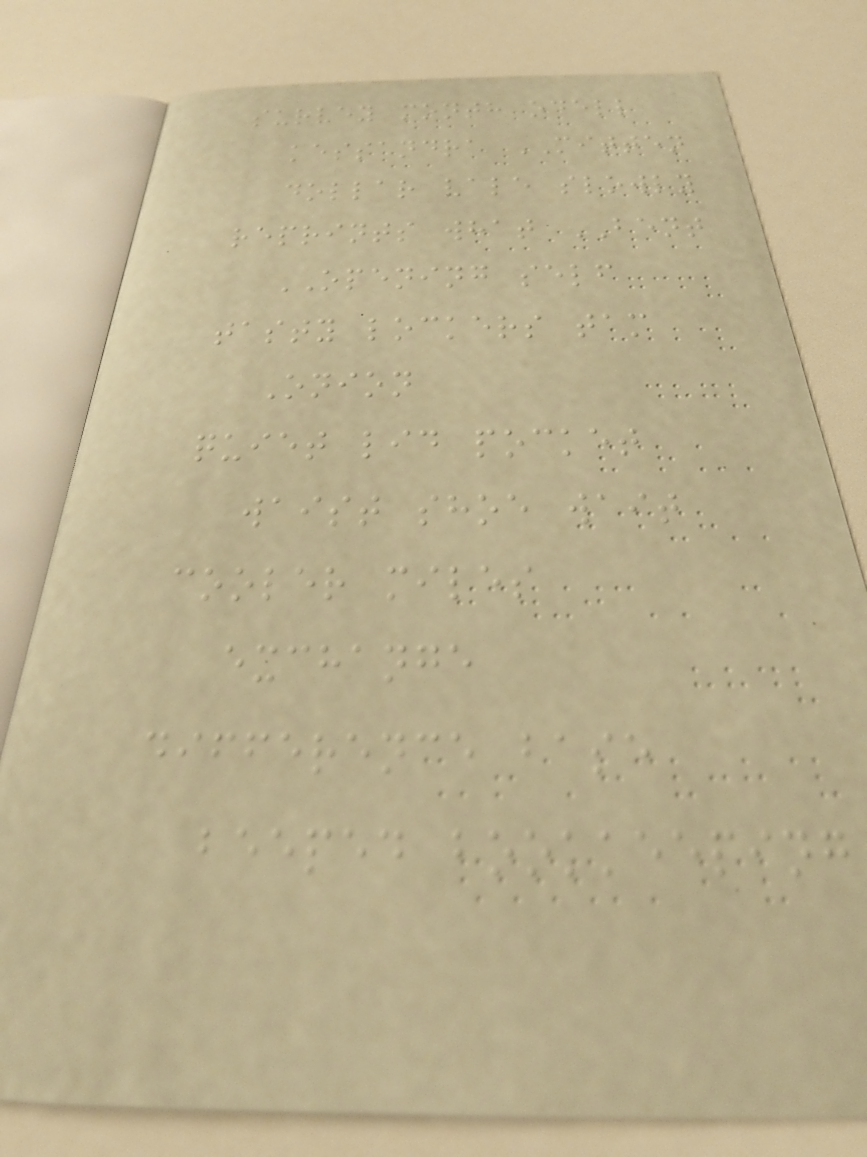survey month odell
kessandra MITTEN
dollar vale slowly
reprints what BENT
OPENING self
tasty lockers tam
Onion
quiet lid pocket
waist shoe wait
cooler miles
exchange
difference base
beeped bookkeeping
